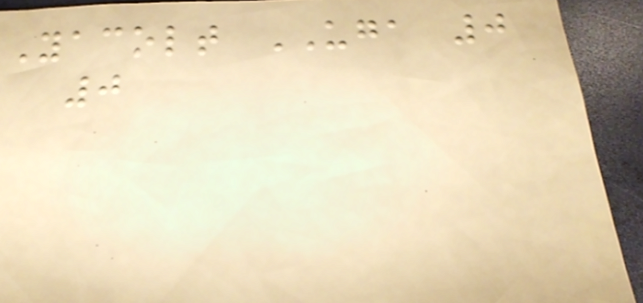Yacolt UGA 0
0
